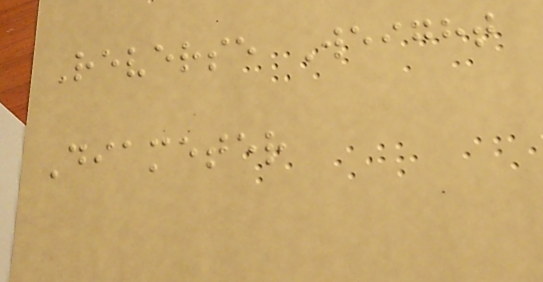Reverse Weight
Diameter
